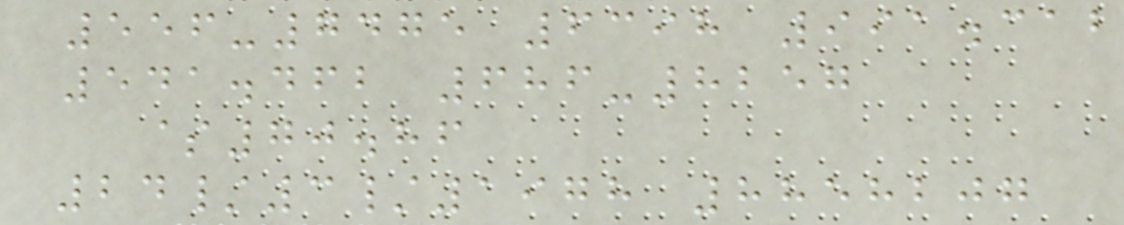556-7475 6398 991.312
541.462 686-8257
$70.86
24/3/1978 8858207
